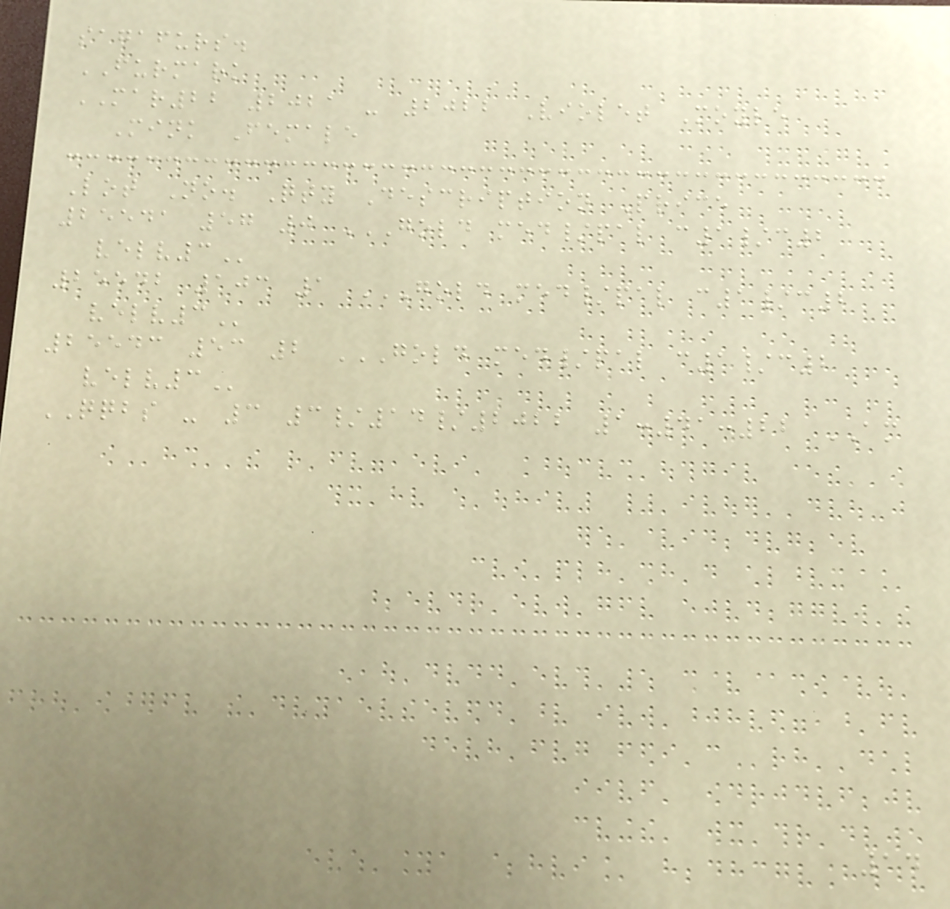sagafurs.
FURMARK
MAR22 2021 - 2022 Violet Moyle
Mink Female
Lot No. Qty Description Price
25541 57 0 GOLD MED/PAL C1/C2
VELV3
25542 103 1 GOLD MED/PAL C1/C2
VELV3
25543 53 2 GOLD MED/PAL C1/C2
VELV3
QQBS - 3 3/14/2022 1:41:22 AM
14
